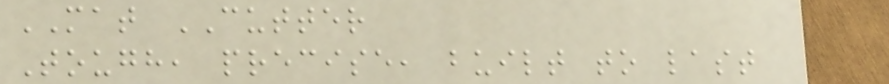MAT CUTTER
Tough, precise, built to last
